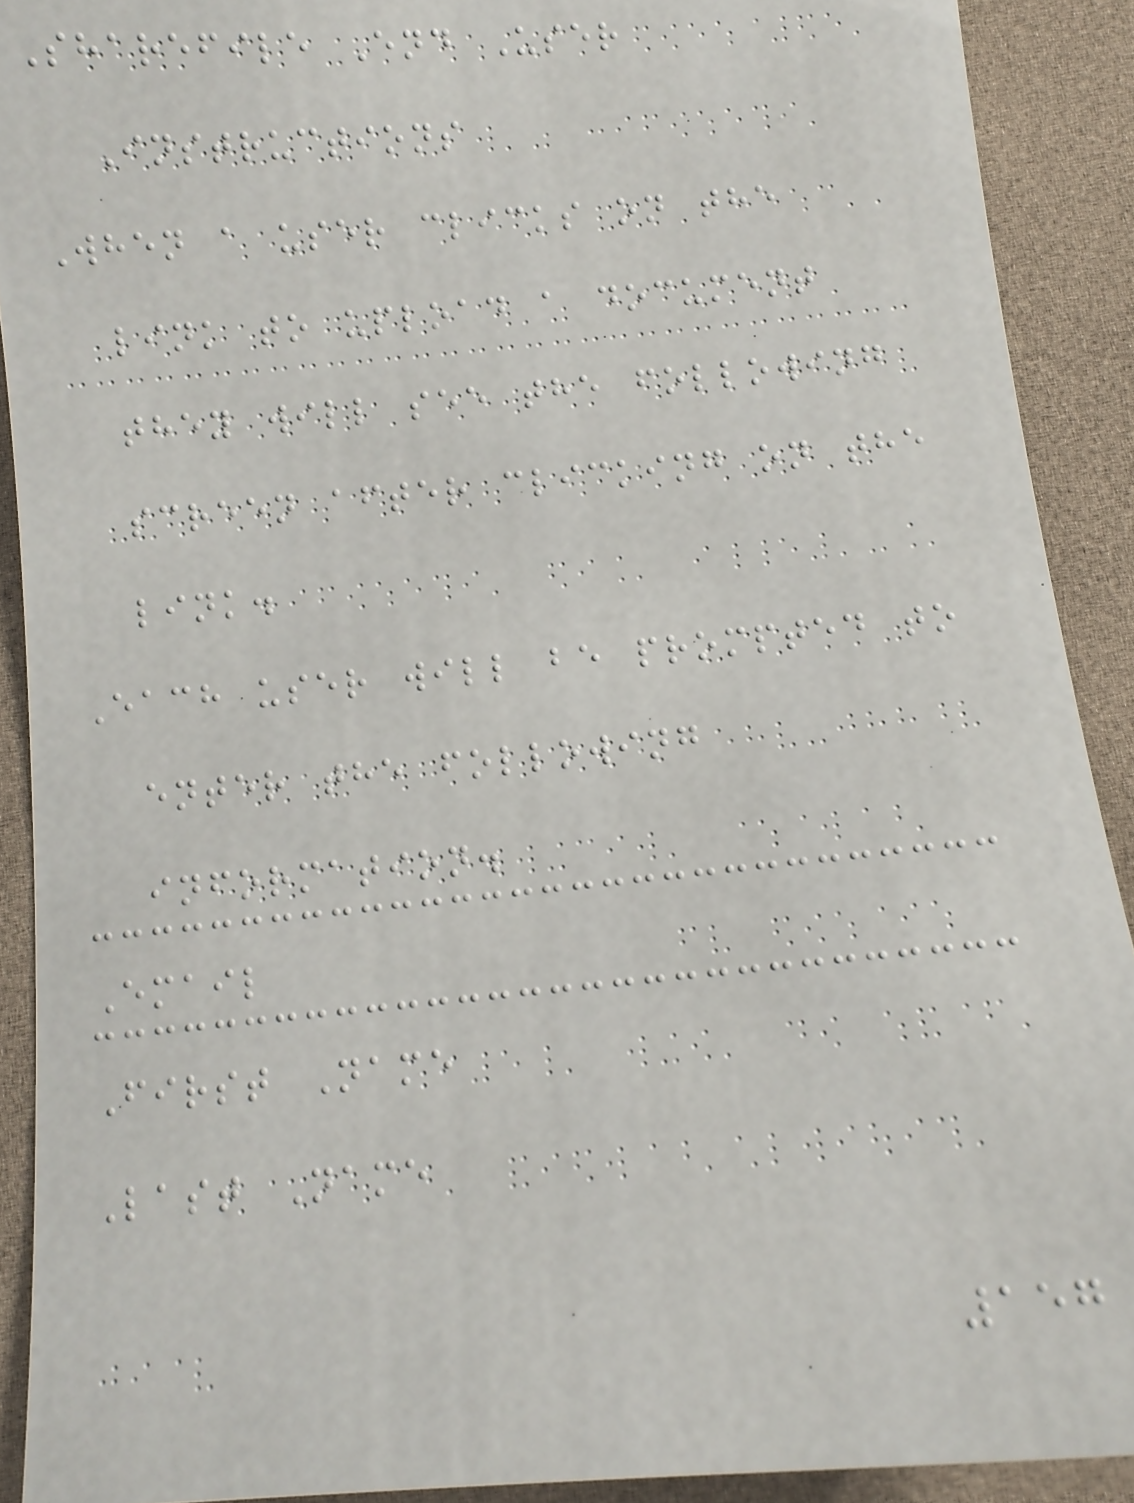Sharefile End User
Instructions
When a user clicks on the
link to upload a document
they will see the following
screen after clicking on the
link.
Each user will be prompted to
enter the following
information.
Email
First Name
Last Name
157
